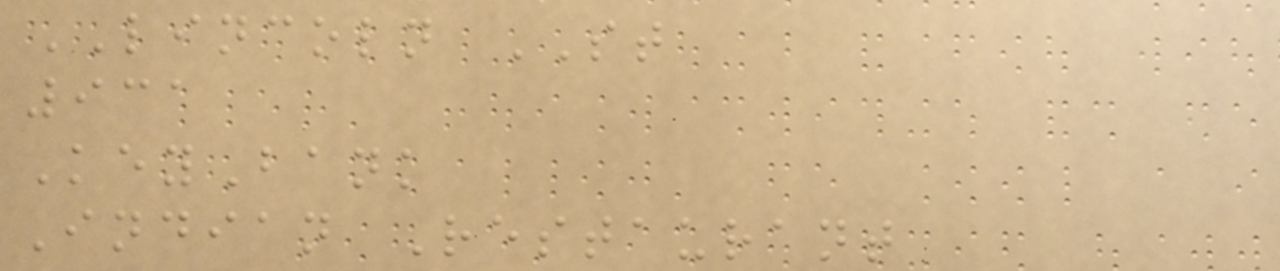LINCOLN ST
931
KeyBank
Indian Restaurant
